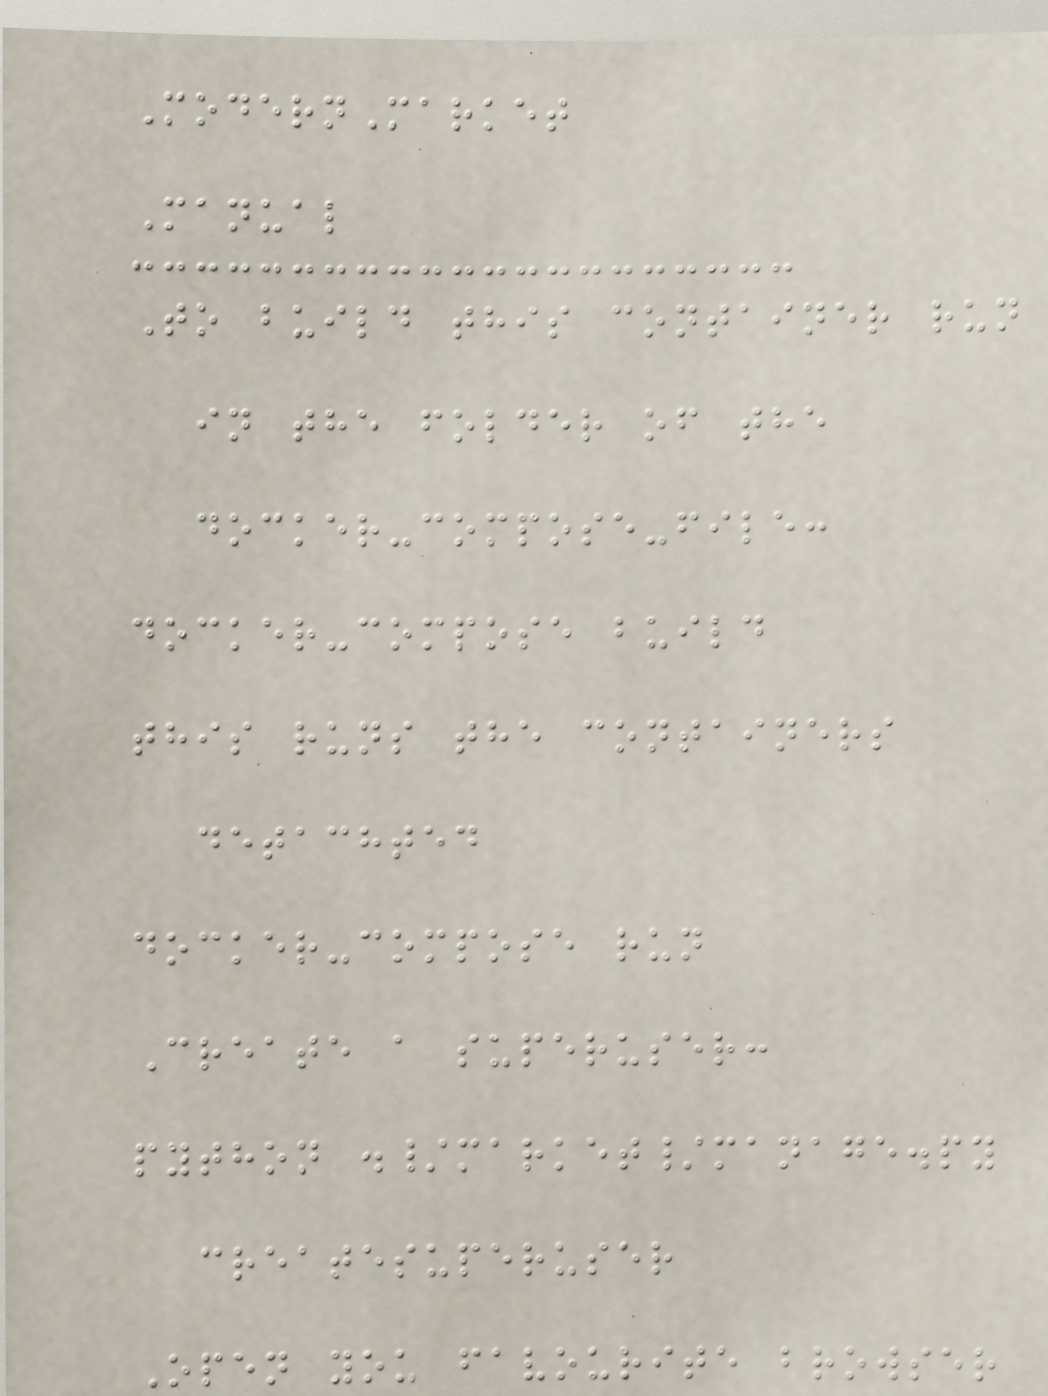ModernMarket
Manual
To build this container run
in the folder of the
docker-compose-file:
docker-compose build
this runs the containers
detachted
docker-compose run
Create a superuser:
python ./market/manage.py
createsuperuser
Open you favourite browser
